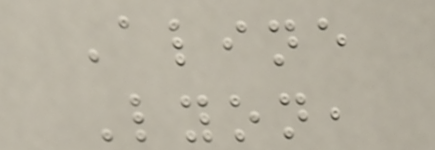Aline
Lyon,
